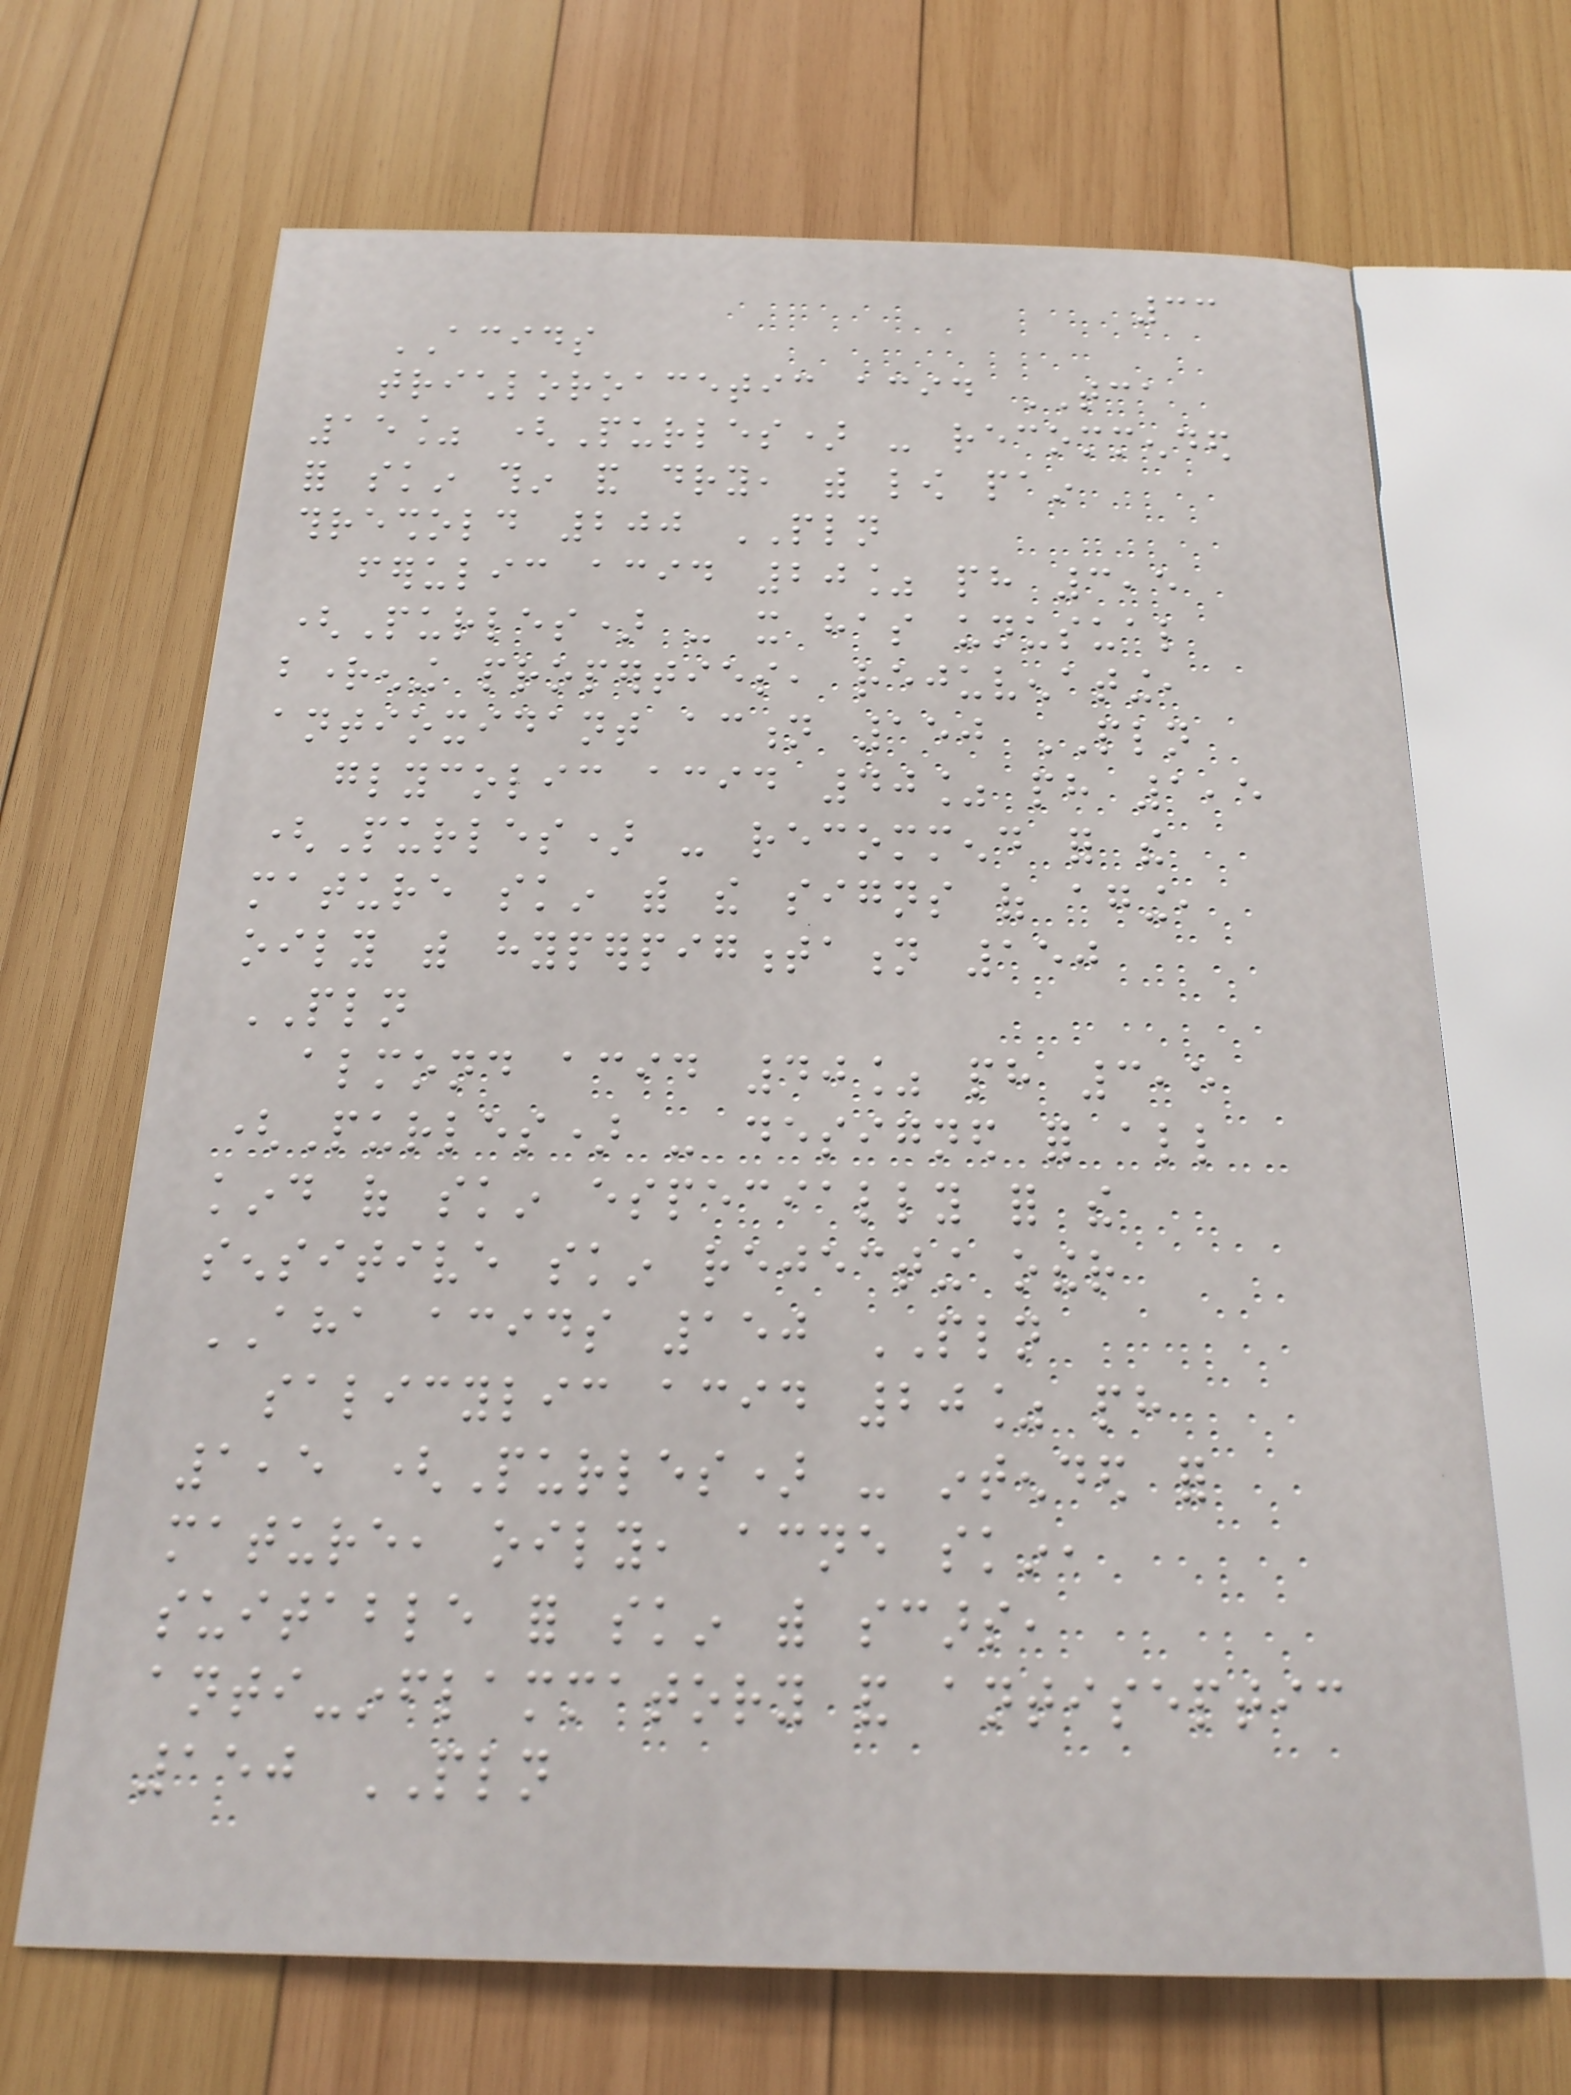33
ACIDS
trichloroacetic acid TCA
15% (Purles) - recommended
for skin thin and dry, with low pain
threshold 200 PLN
ferulic acid 20% ph 3,5
(Purles) - it has unusual
brightening properties, rejuvenating,
antioxidant action 150 PLN
glycolic acid 40% ph 1,5
(Purles) - recommend for the
mature skin with the signs of aging,
oily with hyperpigmentation 150
PLN
almond acid 40% ph 3,5
(Purles) - designed for all
kind of skin especially for the
sensitive skin rejecting other
AHA acids 150 PLN
salicylic acid 20% ph
1,5 (Purles) - intended for
mature, oily, acne skin,
suitable for skin with scars,
anti-inflammatory and antiseptic
150 PLN
